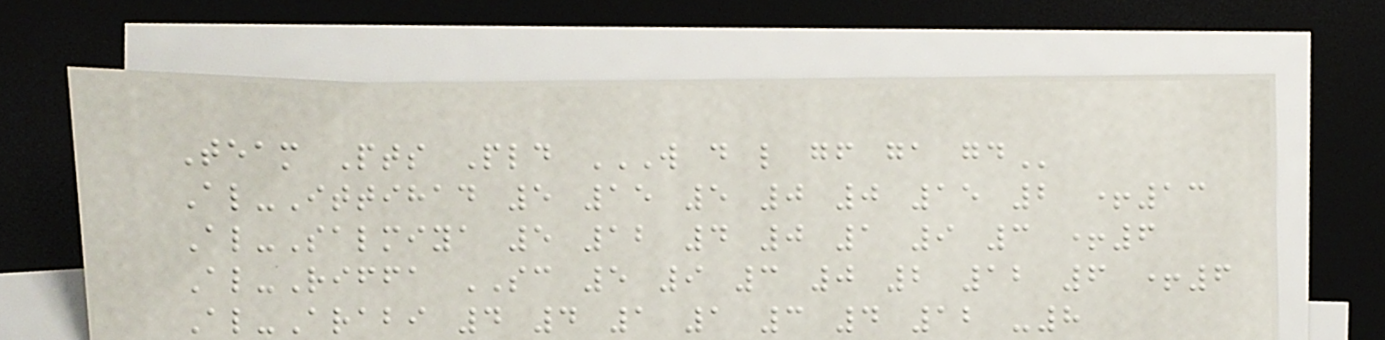Team Pts Pld W D L GF GA GD
Al-Ittihad 5 15 5 0 0 15 2 +13
Al-Salmiya 5 12 4 0 1 9 3 +6
Al-Riffa SC 5 9 3 0 2 12 6 +6
Al-Arabi 4 4 1 1 3 4 12 -8
